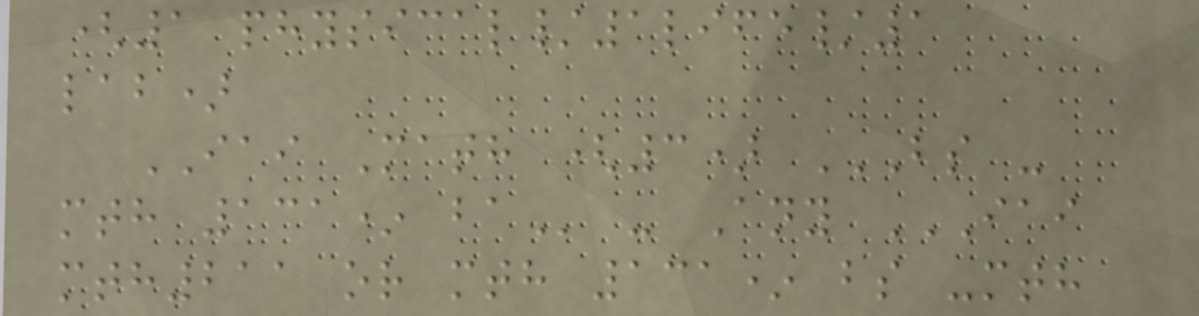(1 physical/1life/1
lab)
IAI Math (3) BS -
MTH 131* BA - Any IAI
MTH211 OR MTH 131* BS -MTH
